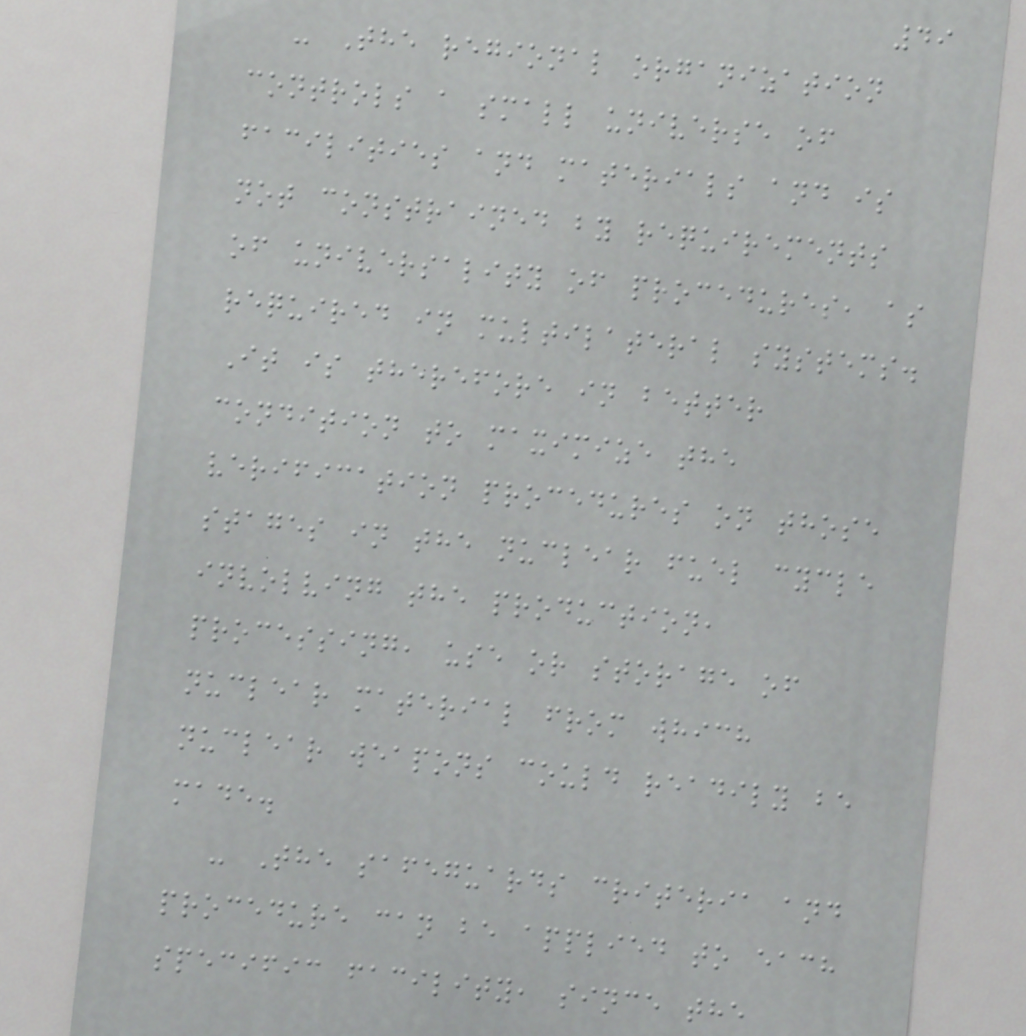49
- The regional organization
controls a small universe of
facilities and materials and is
not constrained by requirements
of universality of procedures, as
required in multilateral systems.
It is therefore in better
condition to maximize the
verification procedures on those
stages in the nuclear fuel cycle
involving the production,
processing, use or storage of
nuclear material from which
nuclear weapons could readily be
made.
- The safeguards criteria and
procedure can be applied to each
specific facility, since the
